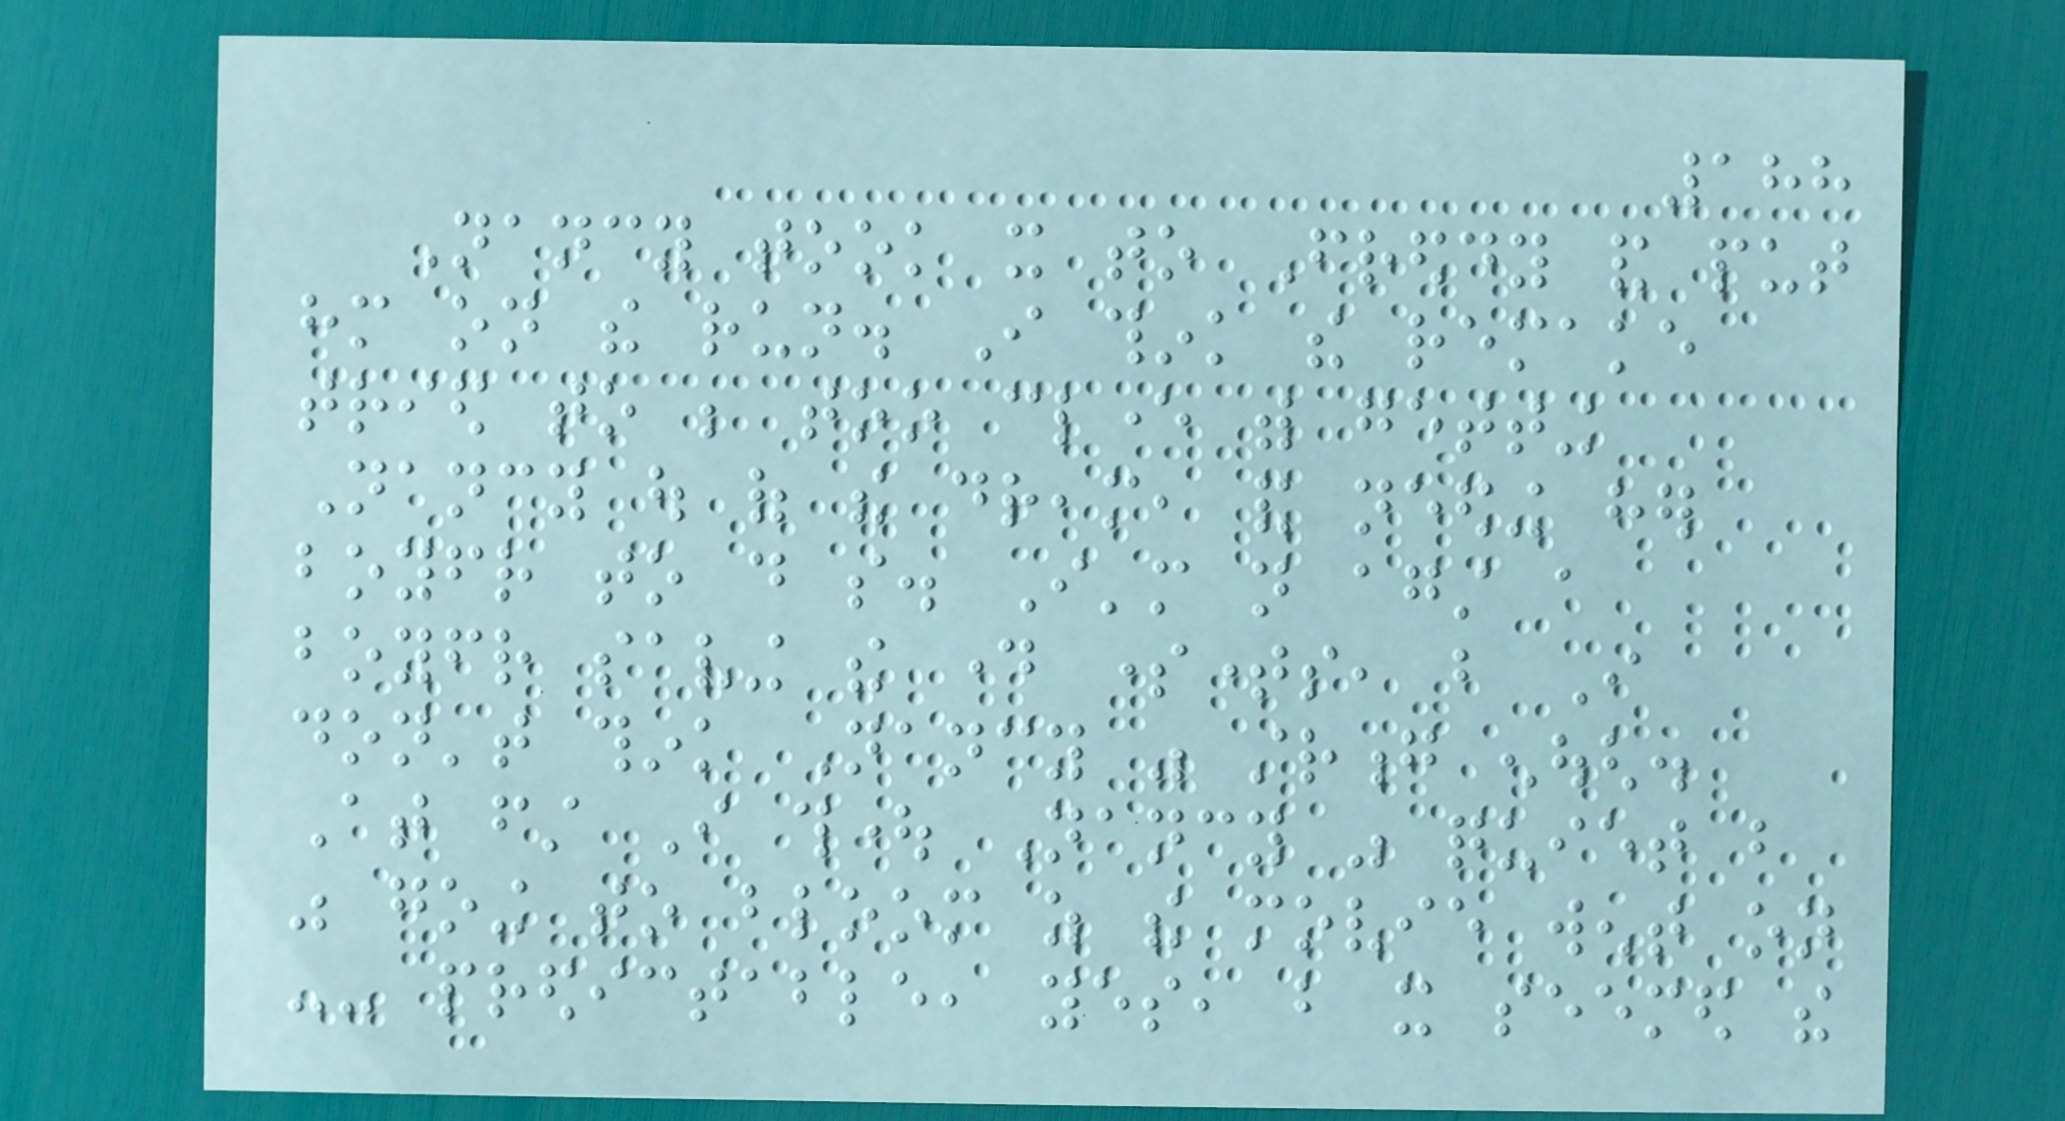188
Nancy took it to Freddy and put
him on the run. I think the remake
tried to be too clever with getting
Nancy out of the dream, and needing her
boyfriend to do so. I'm not against a
boyfriend saving the day sometimes, but I
don't think Nancy was strong enough.
At first I thought Nancy was quiet but
was going to bloom as the movie went on
-- predictable, yes, but it seemed the
